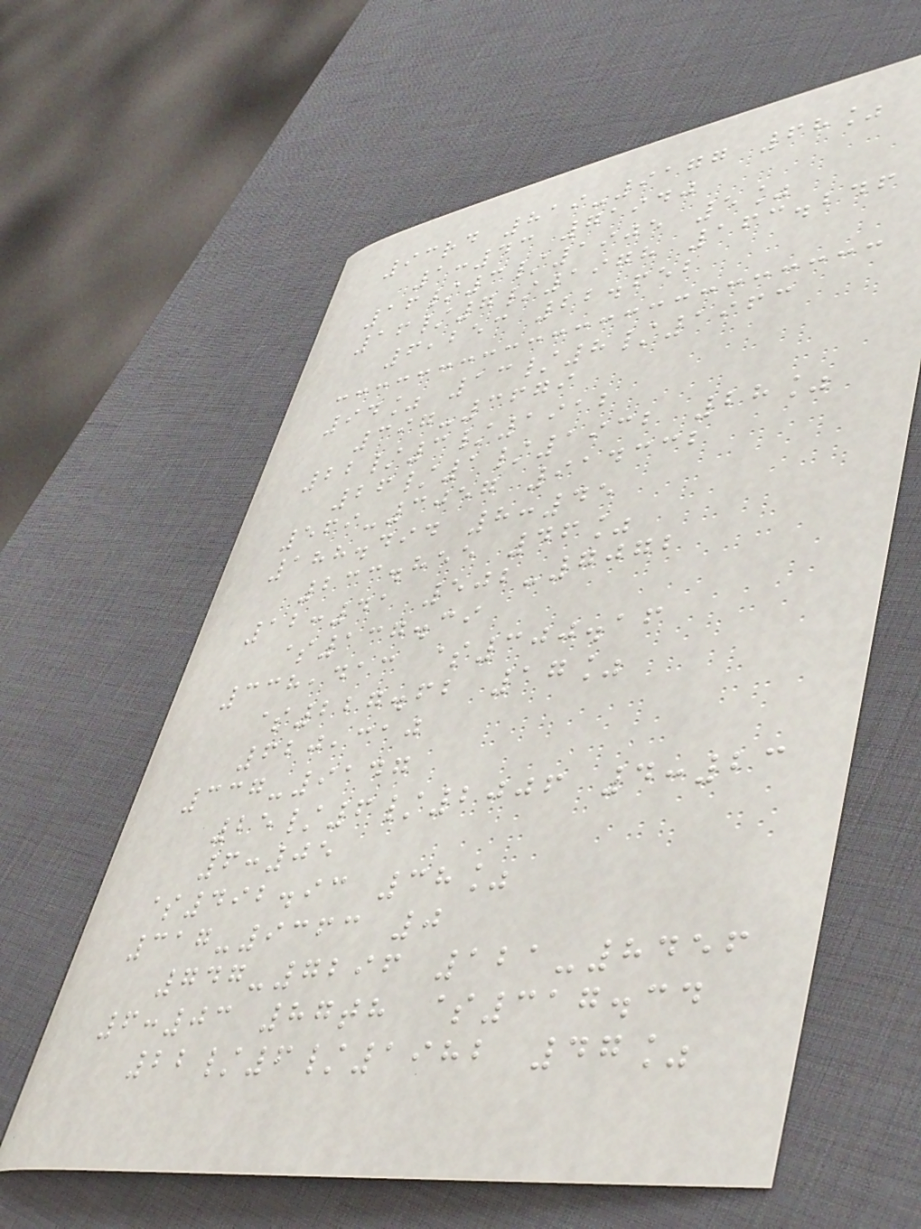93rd 819-9177 68%
1:43 71940
16/3/1905 5%
16/7/1978 163.246
6,253 22.652
94% 13/8/1963
397-3679
22/3/1912
26/1/1932 28%
569-3057 914332
188.494 8:45
233.855 46%
12:41 502-7072
$137.39
338,413 $300.16
$227.62 17%
620,310
337-9147
25/6/2006 4:23
6:05
$492.93 38%
317-9363 0
747-7296 121-8456
6:03 87th $317.34
22/6/1982 47%
